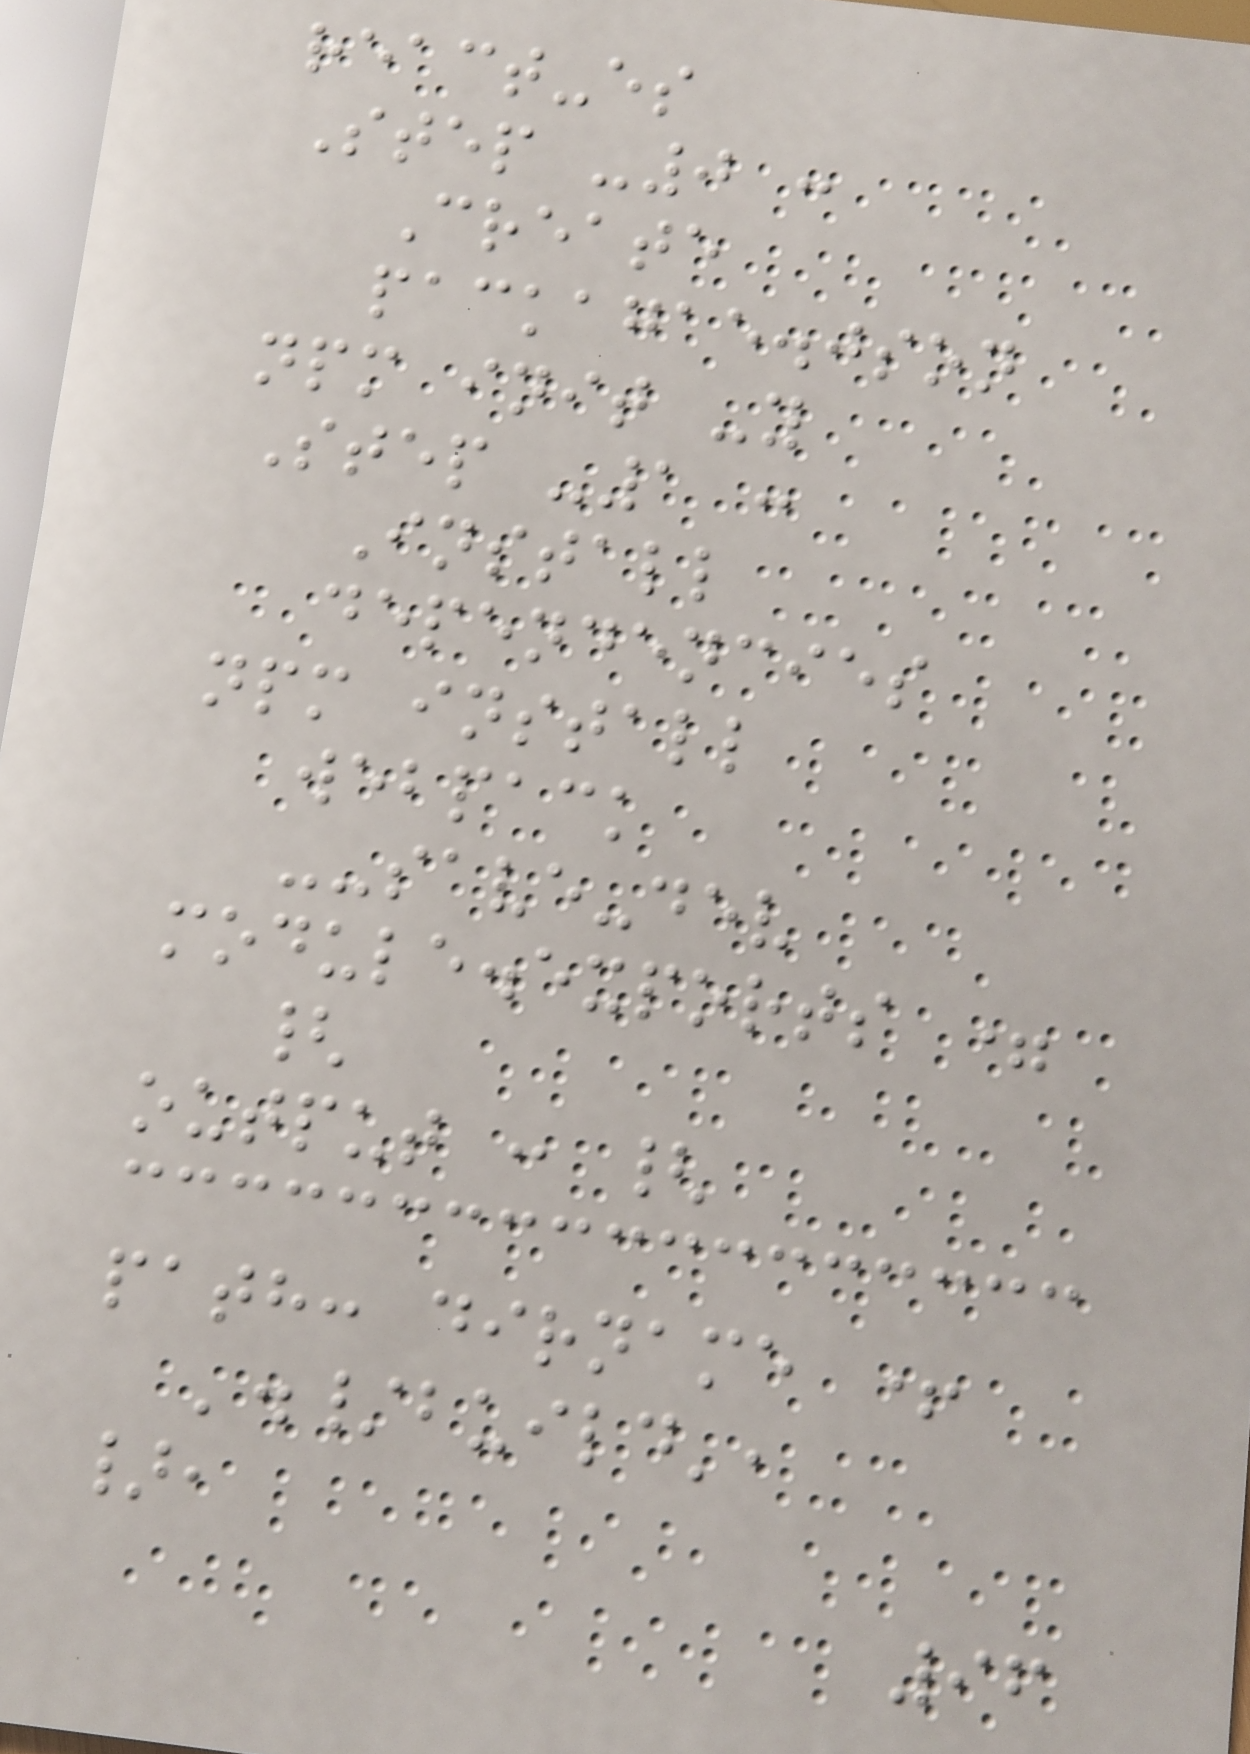react-es
Step -0 :
Create
packagae.json
npm init -y
Step -1 :
Install
dependencies
npm install
webpack
--save-dev
module.exports =
{
output : {
path: dirname +
'./build',
},
96
